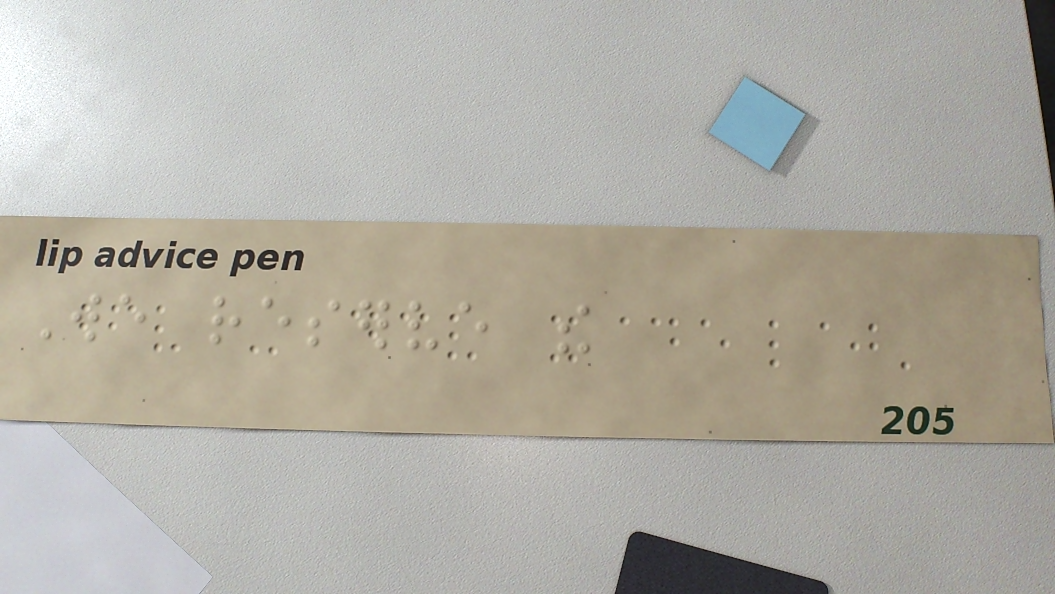We reserve the
